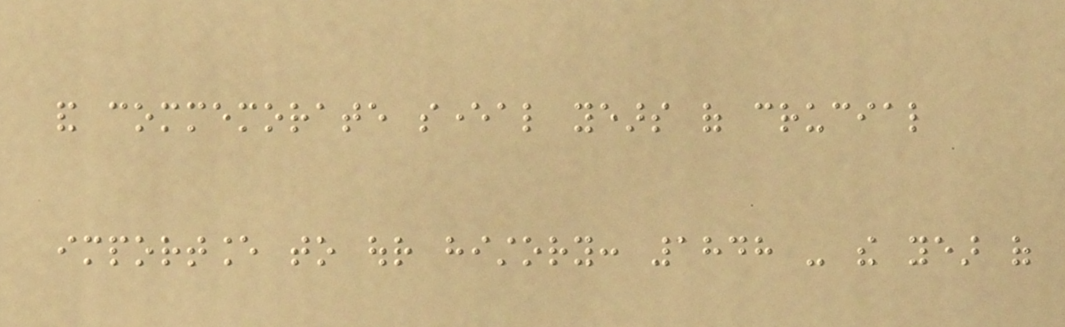and commemorate several years of crucial
importance to our history: 1848 - the year of
